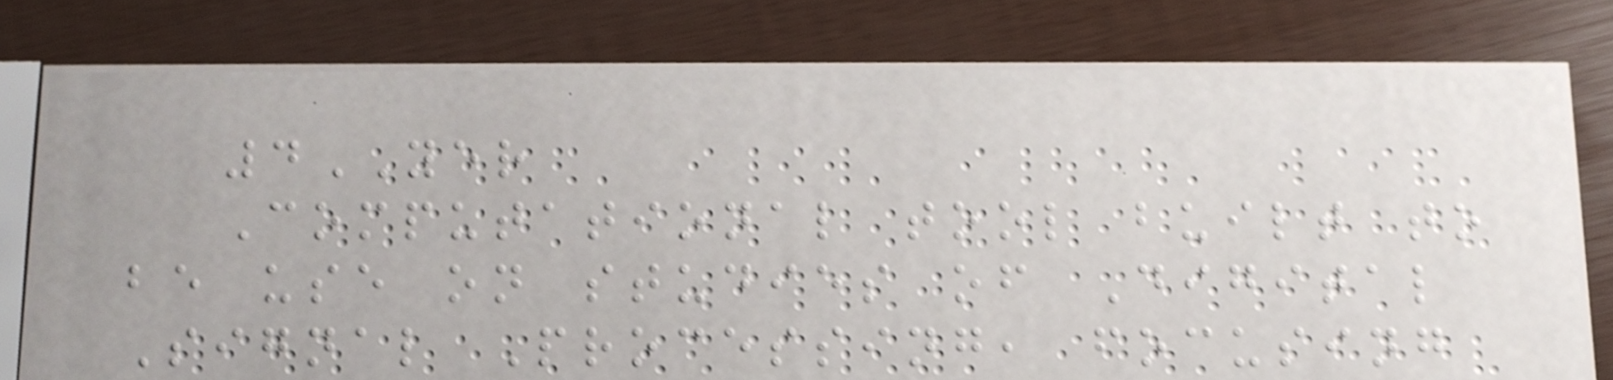4YER
Computational tool built to
be use on studies of Digital
Signal Processing, focusing
